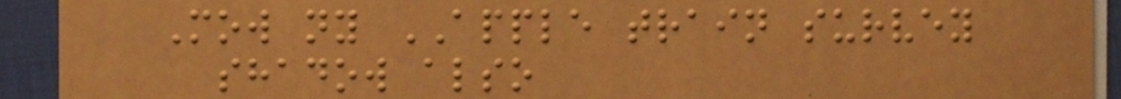Mow ny APPLE train survey
shadow also
